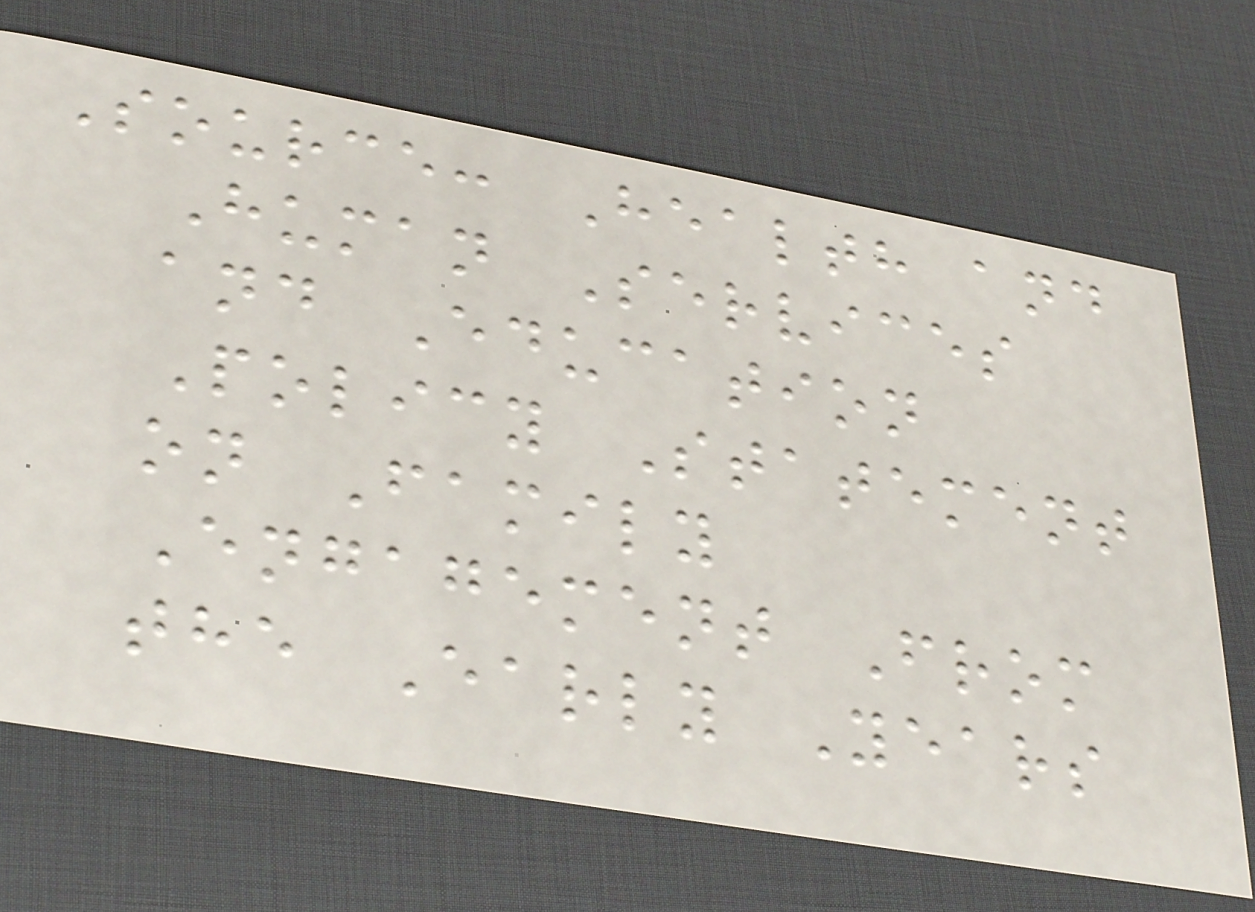Source: Health and
Human Services
and Education
Policy Statement
on Family
Engagement From
the Early Years
